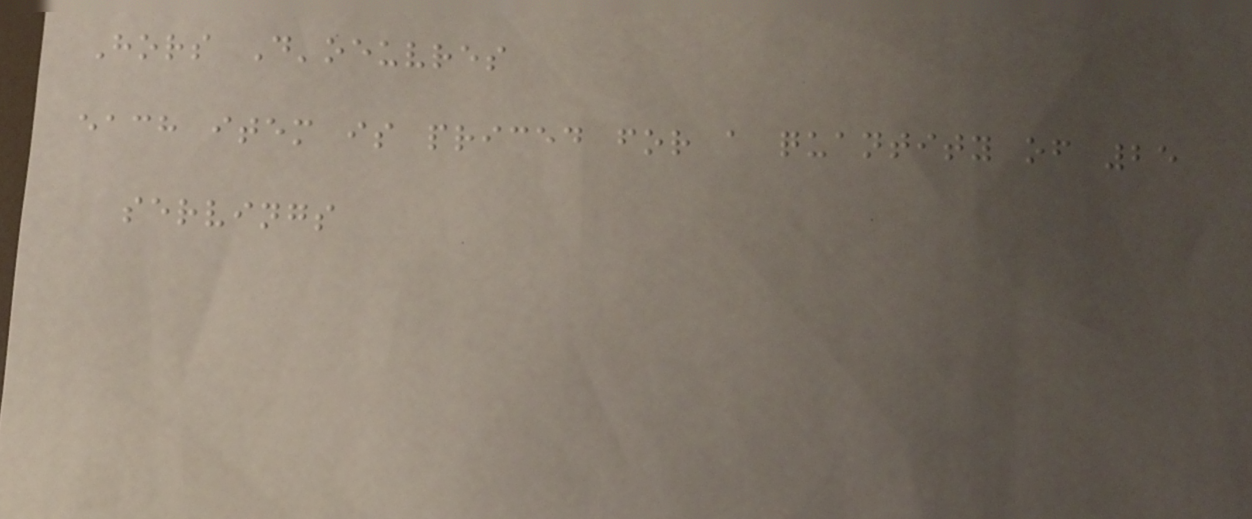Hors D'oeuvres
each item is priced for a quantity of 25
servings
